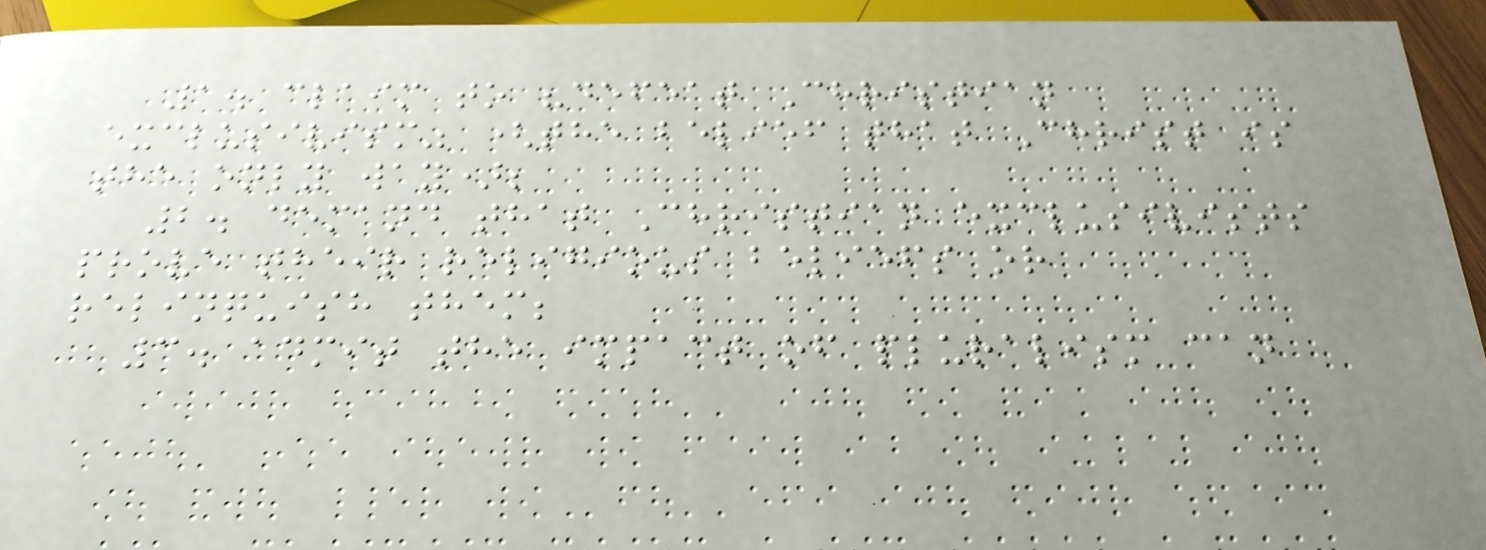1. claim to "defeat Christian
exclusivism" (the belief that Christ is
the only way);
2. demand that Christian exclusivists
prove their religious beliefs or
relinquish them;
3. admit the impact of pluralism can
